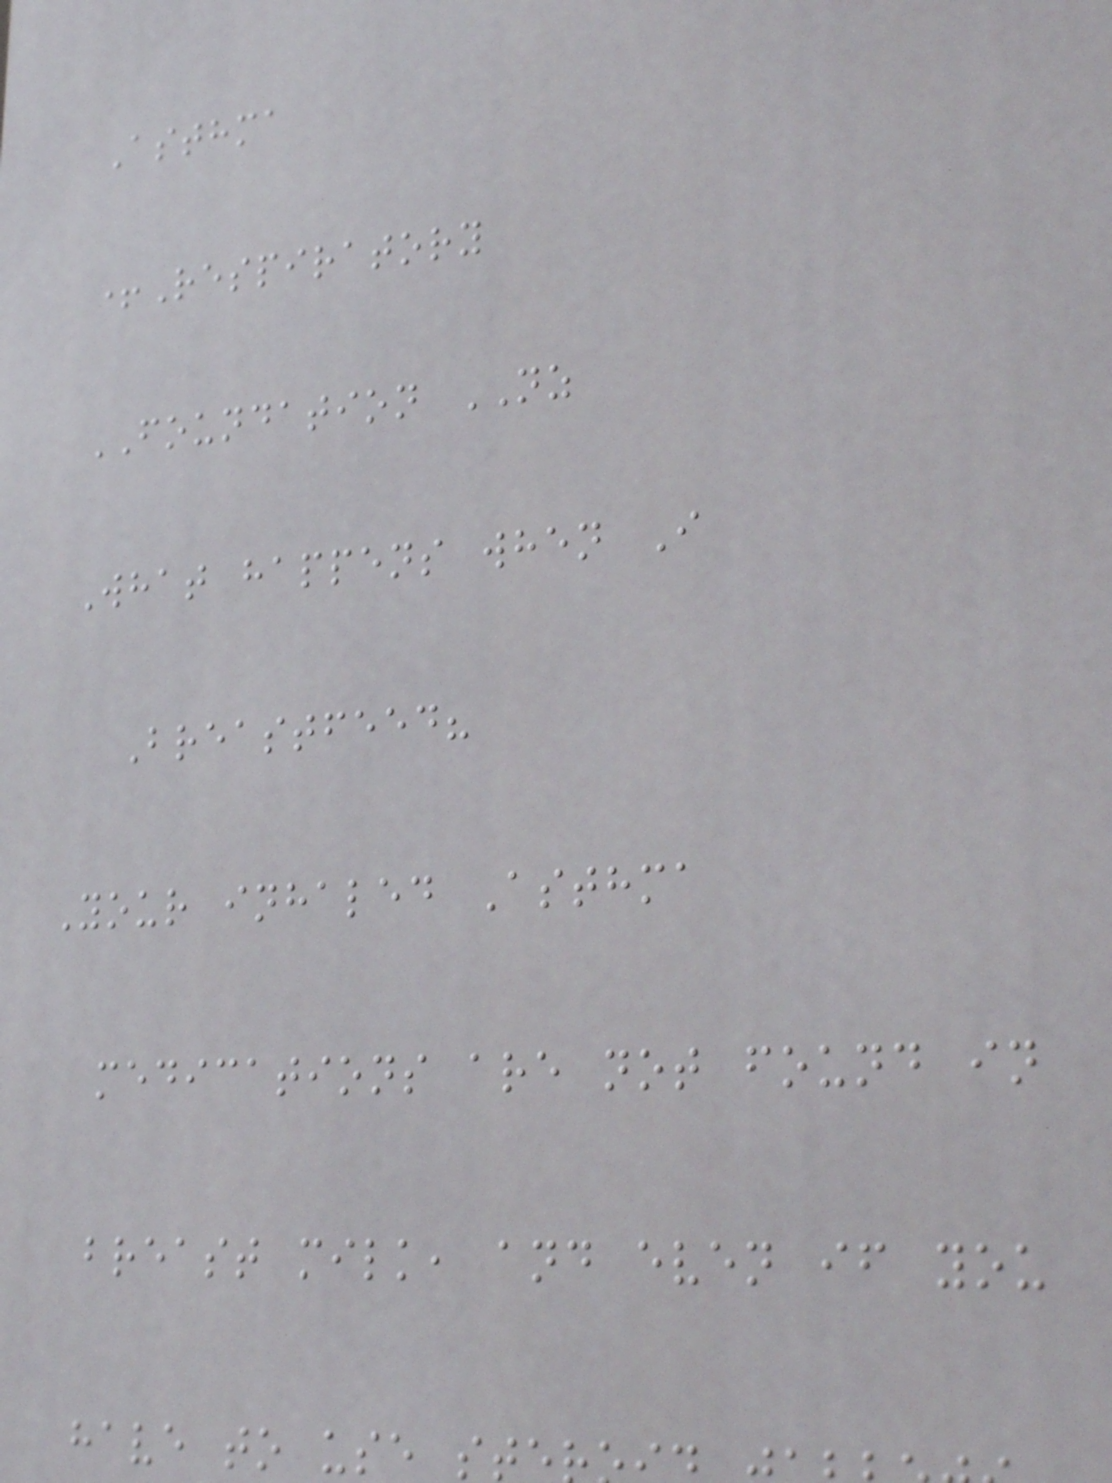Asthma
+Respiratory
FOUNDATION NZ
What happens when I
Breastfeed?
Your inhaled Asthma
medications are not found in
breast milk, and even if you
have to use st
